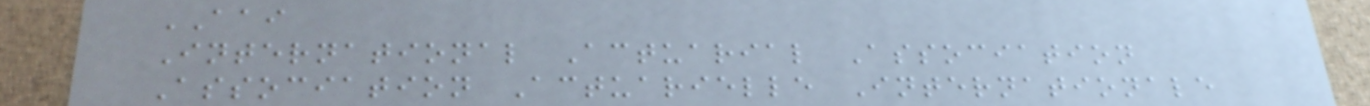AAI
International Actuarial Association
Association Actuarielle Internationale
